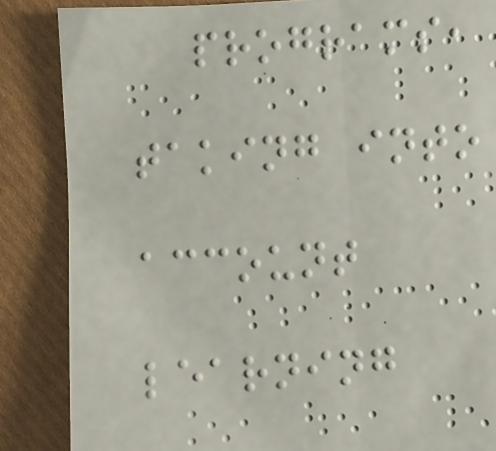programs,
taking into
account
learning
